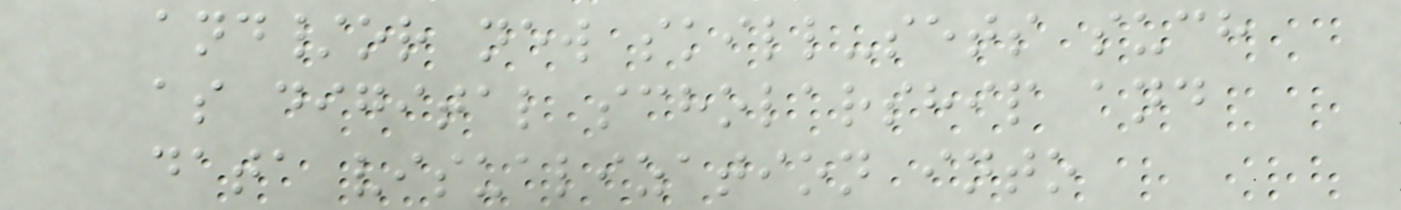and/or new skill-sets such
as digital scholarship and
data visualization into
